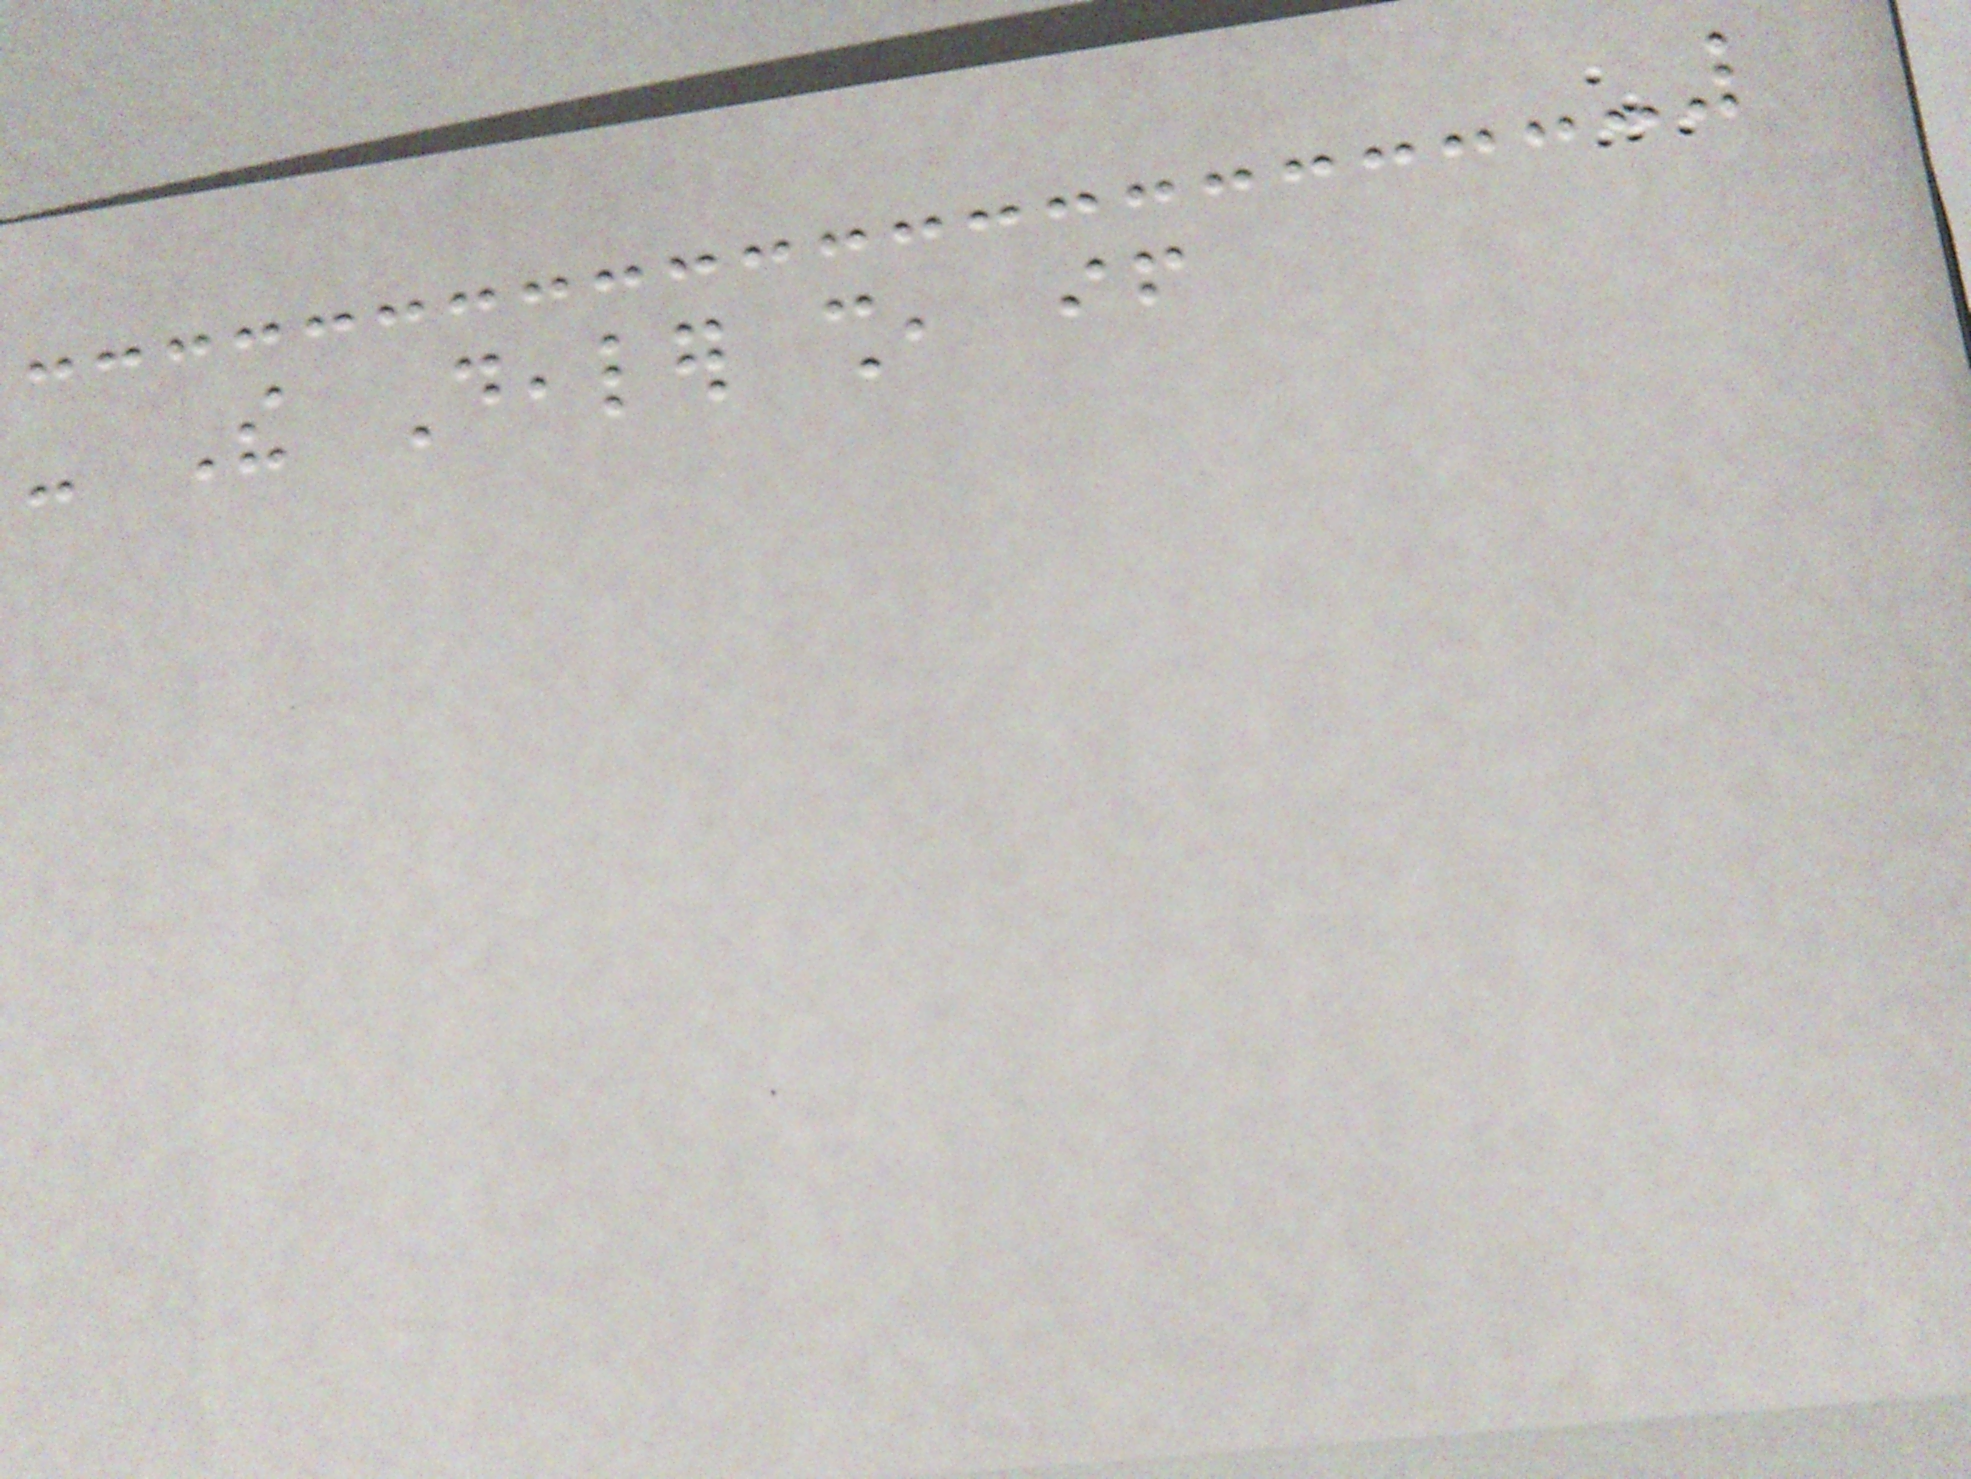- The Dealer shall, if
